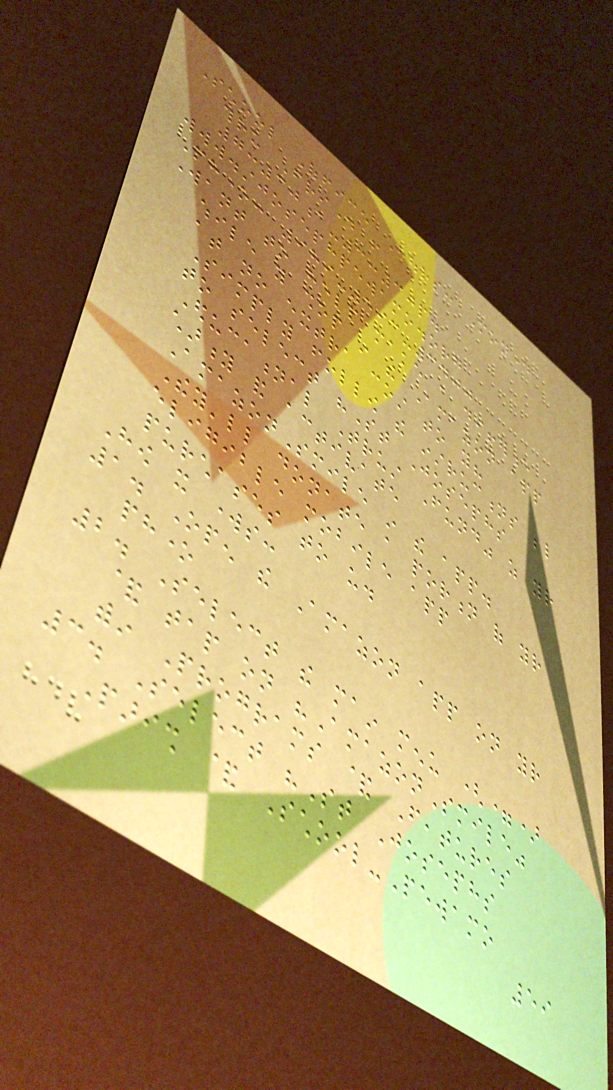School Office Hours: Monday
thru Friday from
7:30a-3:30p.
www.stjosephpewamo.org
Phone: 989-593-3400
Want to help make a difference
while you shop in the Amazon app
at no extra cost to you?
Simply follow the instructions below
to select "St Josephs
Educational Trust Fund" as your
charity and activate
AmazonSmile in the app.
They'll donate a portion of your
eligible mobile app
purchases to us.
How it works:
1. Open the Amazon app on your
phone
2. Select the main menu (=)
& tap on "AmazonSmile"
within Programs & Features
3. Select "St Josephs
Parish & School-Pewamo
59
